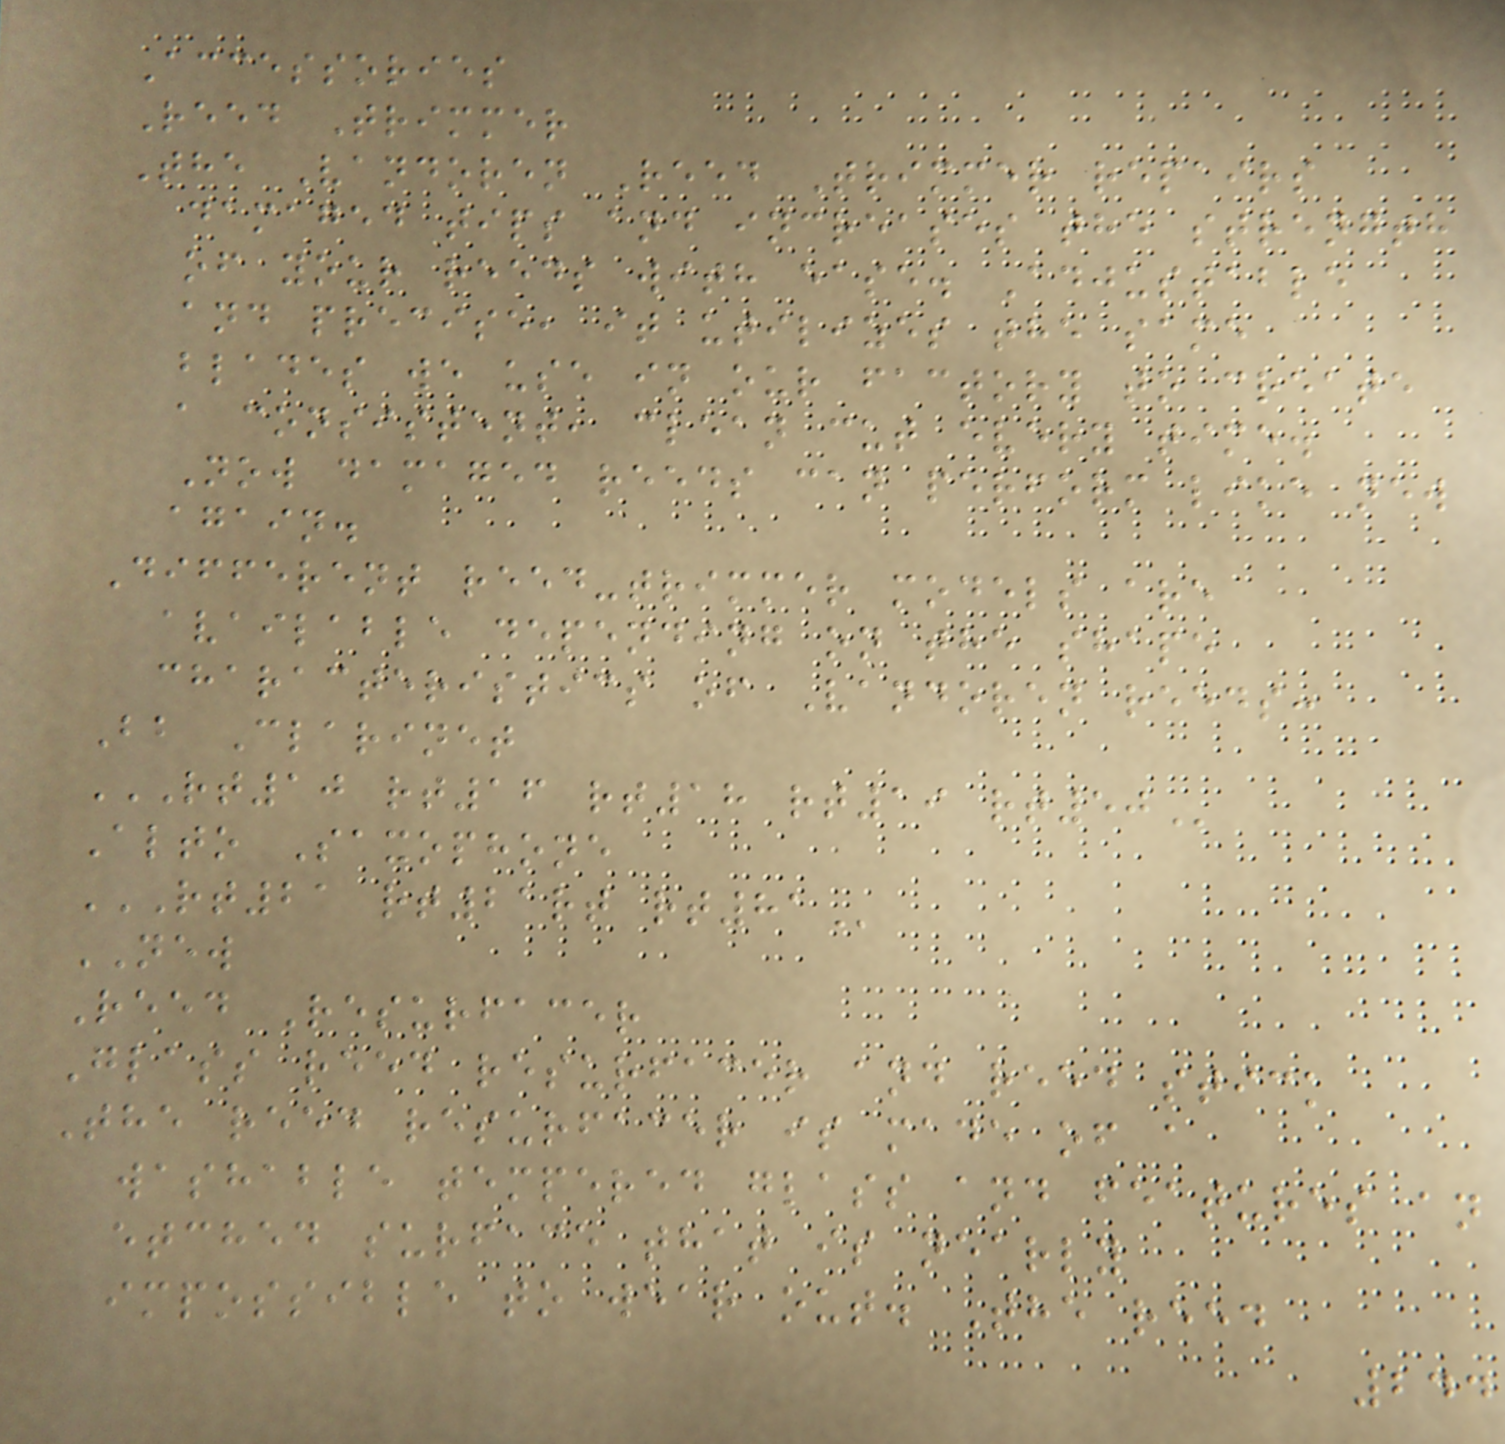Accessories
Reed Trimmer
The Vandoren Reed Trimmer repairs
damaged tips and increases the strength
of your reeds with ease. Adjustable
and precise, it utilizes the same
blades we use in our factory to create
a consistent, clean cut every time.
Now damaged reeds can perform like new
again.
Different reed-trimmer models are
available depending on the shape
characteristics of Vandoren reeds:
Bb Clarinet
RT10 RT16 RT18 RT19 RT50
Alto Saxophone
RT21 RT21RT RT81
NEW
Reed Resurfacer
Glass reed resurfacer and reed stick
The reed resurfacer is made of a
washable tempered glass and features an
etched surface that is nearly
impossible to wear out. The reed
244
